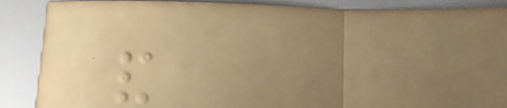and
